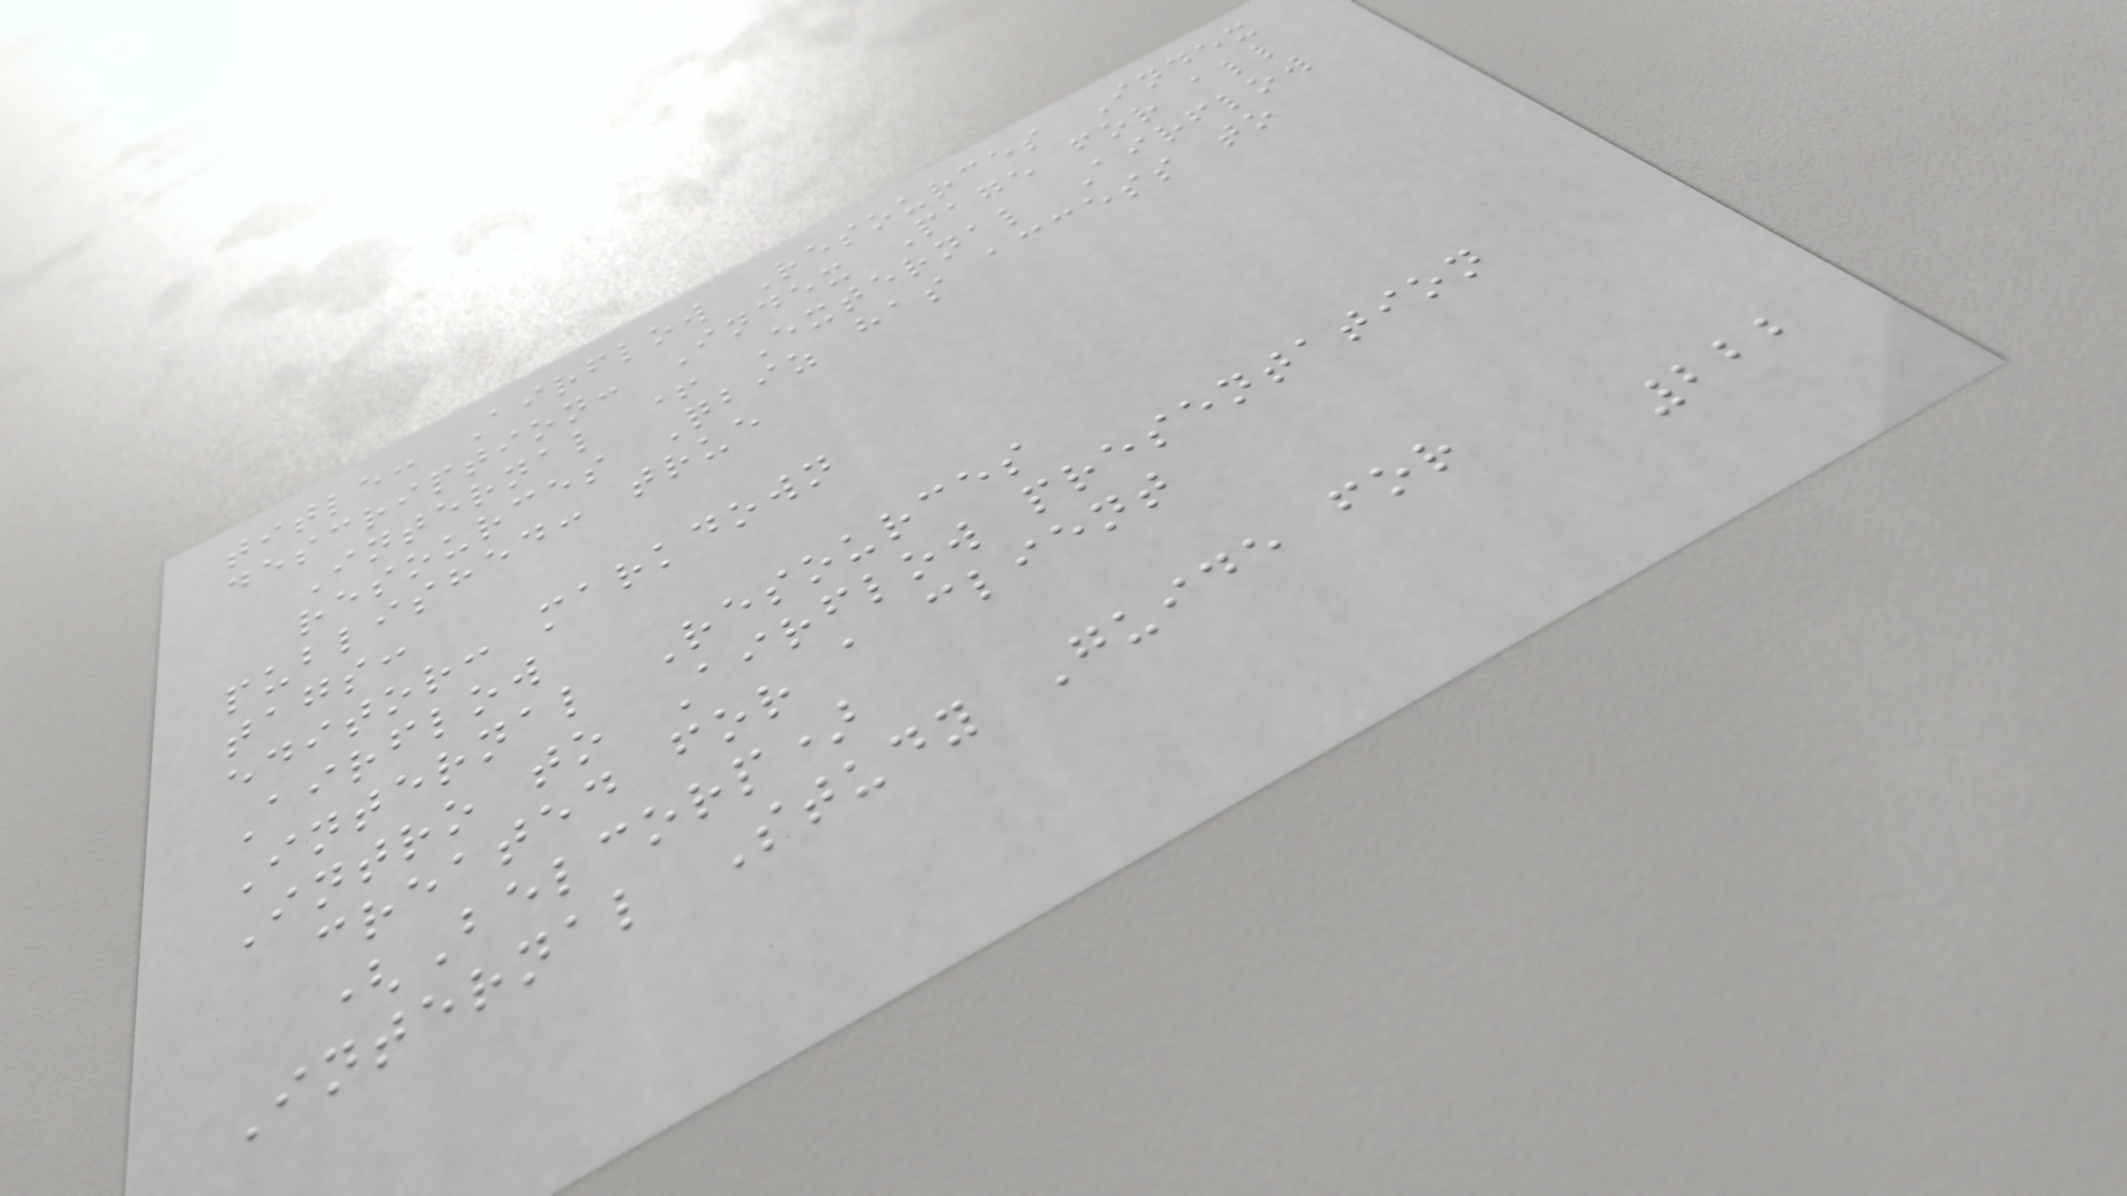title: Airflow Resources Index
description: Index Page for all
Internal + External Airflow
resources Qbiz has access to
published: true
tags:
editor: markdown
Airflow
Internal Resources
Intro to Airflow presentation
created for a client
(Belcorp)
Internal Study Guide for
222
